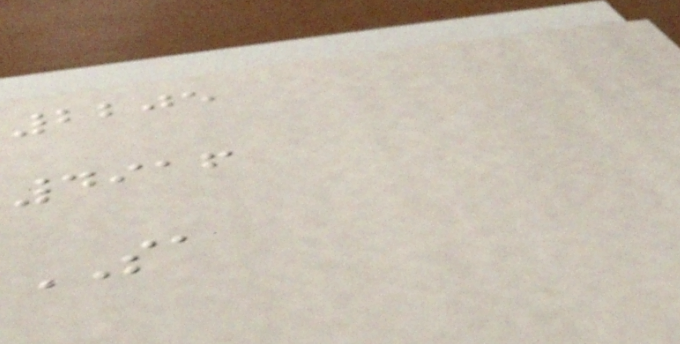2205
4916
SA
